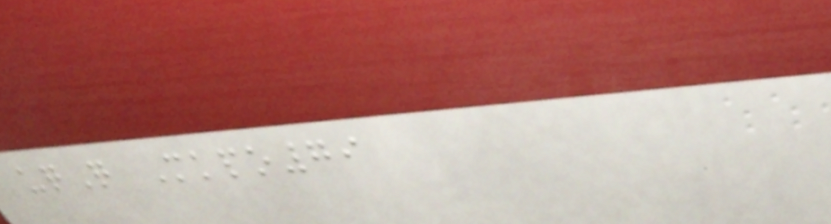uqQ Mkpo79
